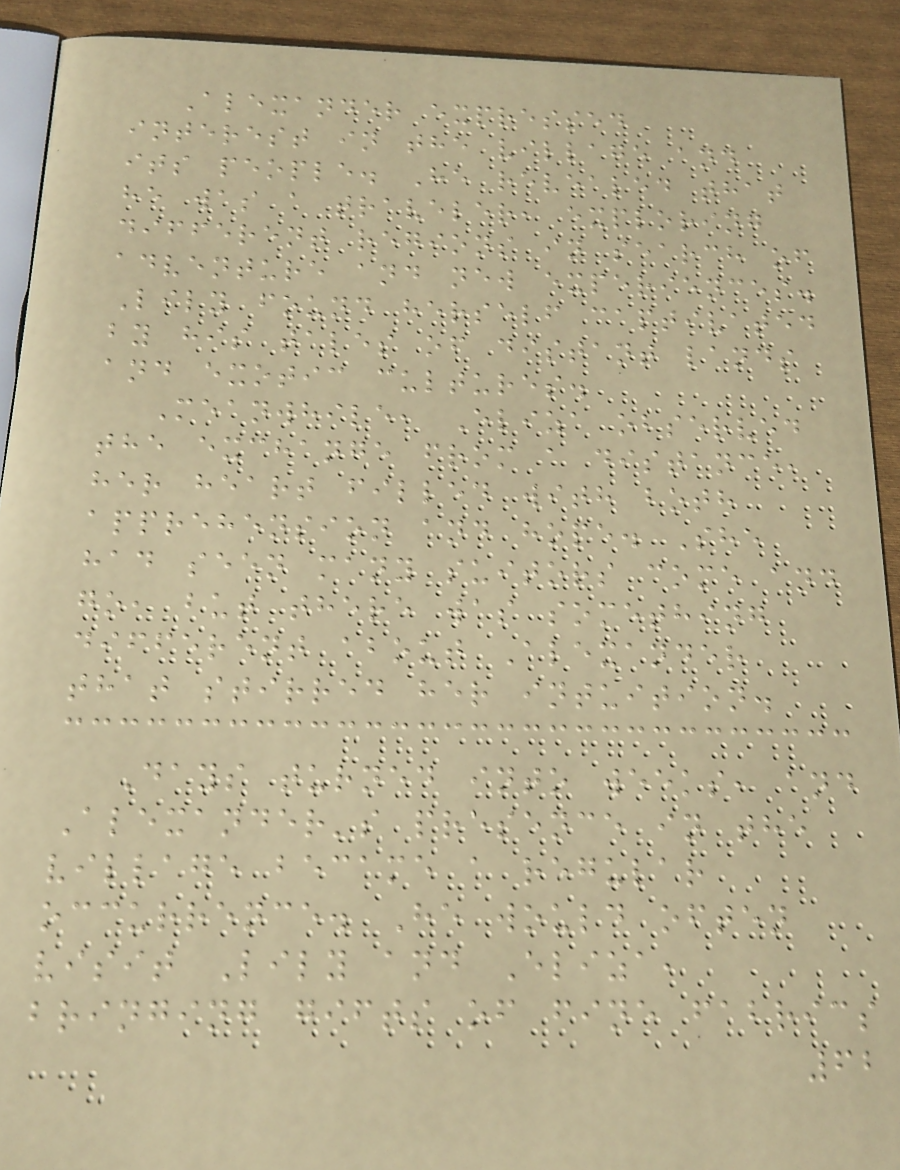Alexander expressed
interest in the village and
its people. He revealed that
he was a traveler, exploring
different regions in search of
adventure and new experiences.
Lily found herself captivated
by his tales of distant lands
and exotic cultures.
Meanwhile, Eliza observed
the exchange from a distance,
her heart filled with both
apprehension and hope. She
had seen many suitors come and
go, but there was something
different about Alexander
that stirred her intuition.
Days turned into weeks, and
Alexander's presence in the
village became a regular
occurrence. He would often
visit Lily and Eliza,
bringing gifts of fine fabrics
62
